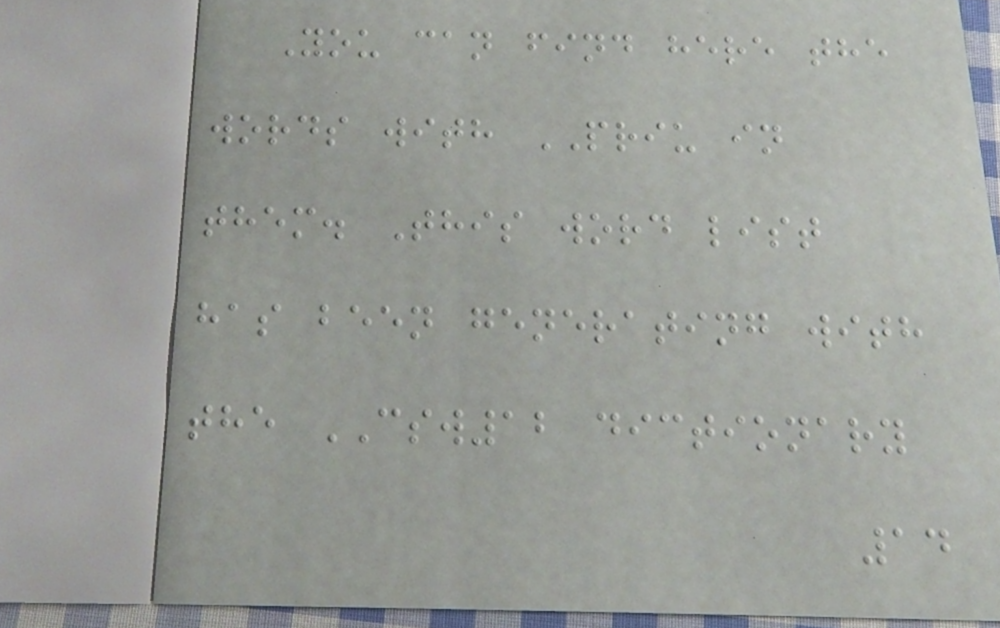You can find here the
words with PRIU in
them. This word list
has been generating with
the CSW12 dictionary
14
